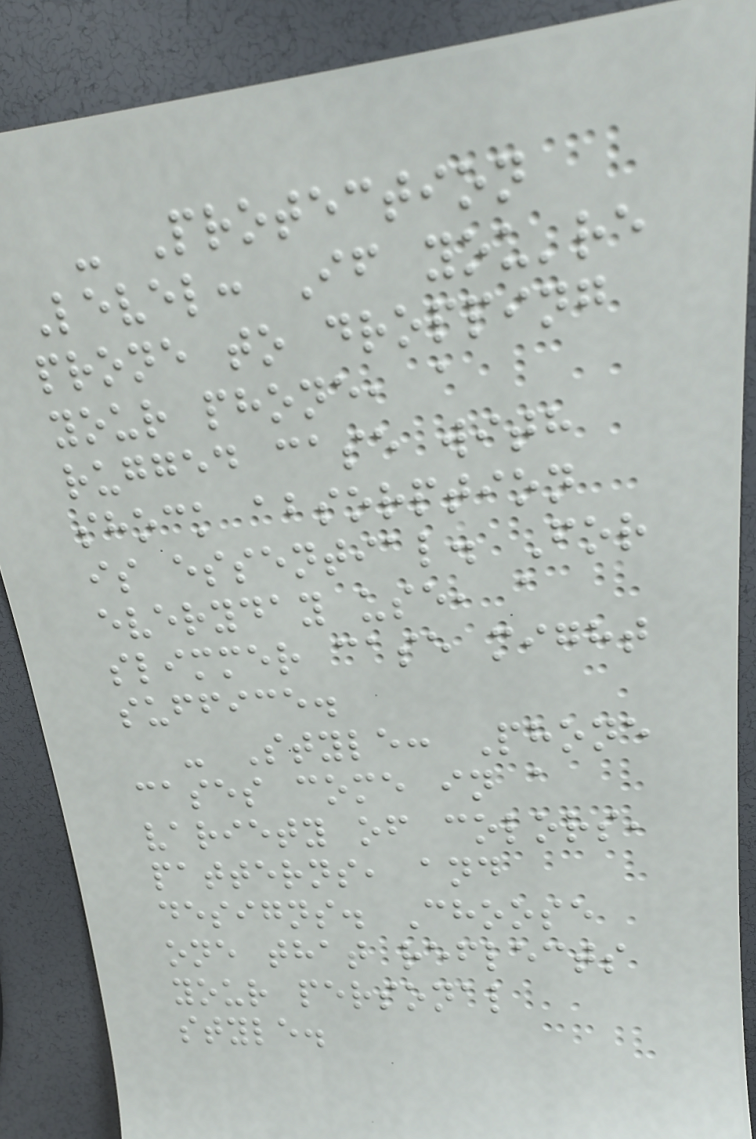- Protection
Level: If you're
prone to dropping
your phone, a
rugged case with
shock absorption
is essential. For
everyday use, a
slimmer case might
suffice.
- Style: Phone
cases come in a
variety of colors,
patterns, and
designs. Choose
one that reflects
your personal
style.
